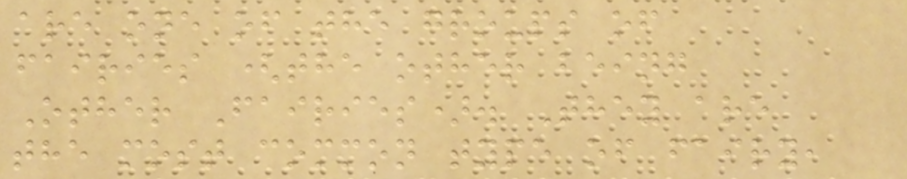are one of the groups of
fairies (the other being
Other Fairies). They are
the most common type of fairy,
